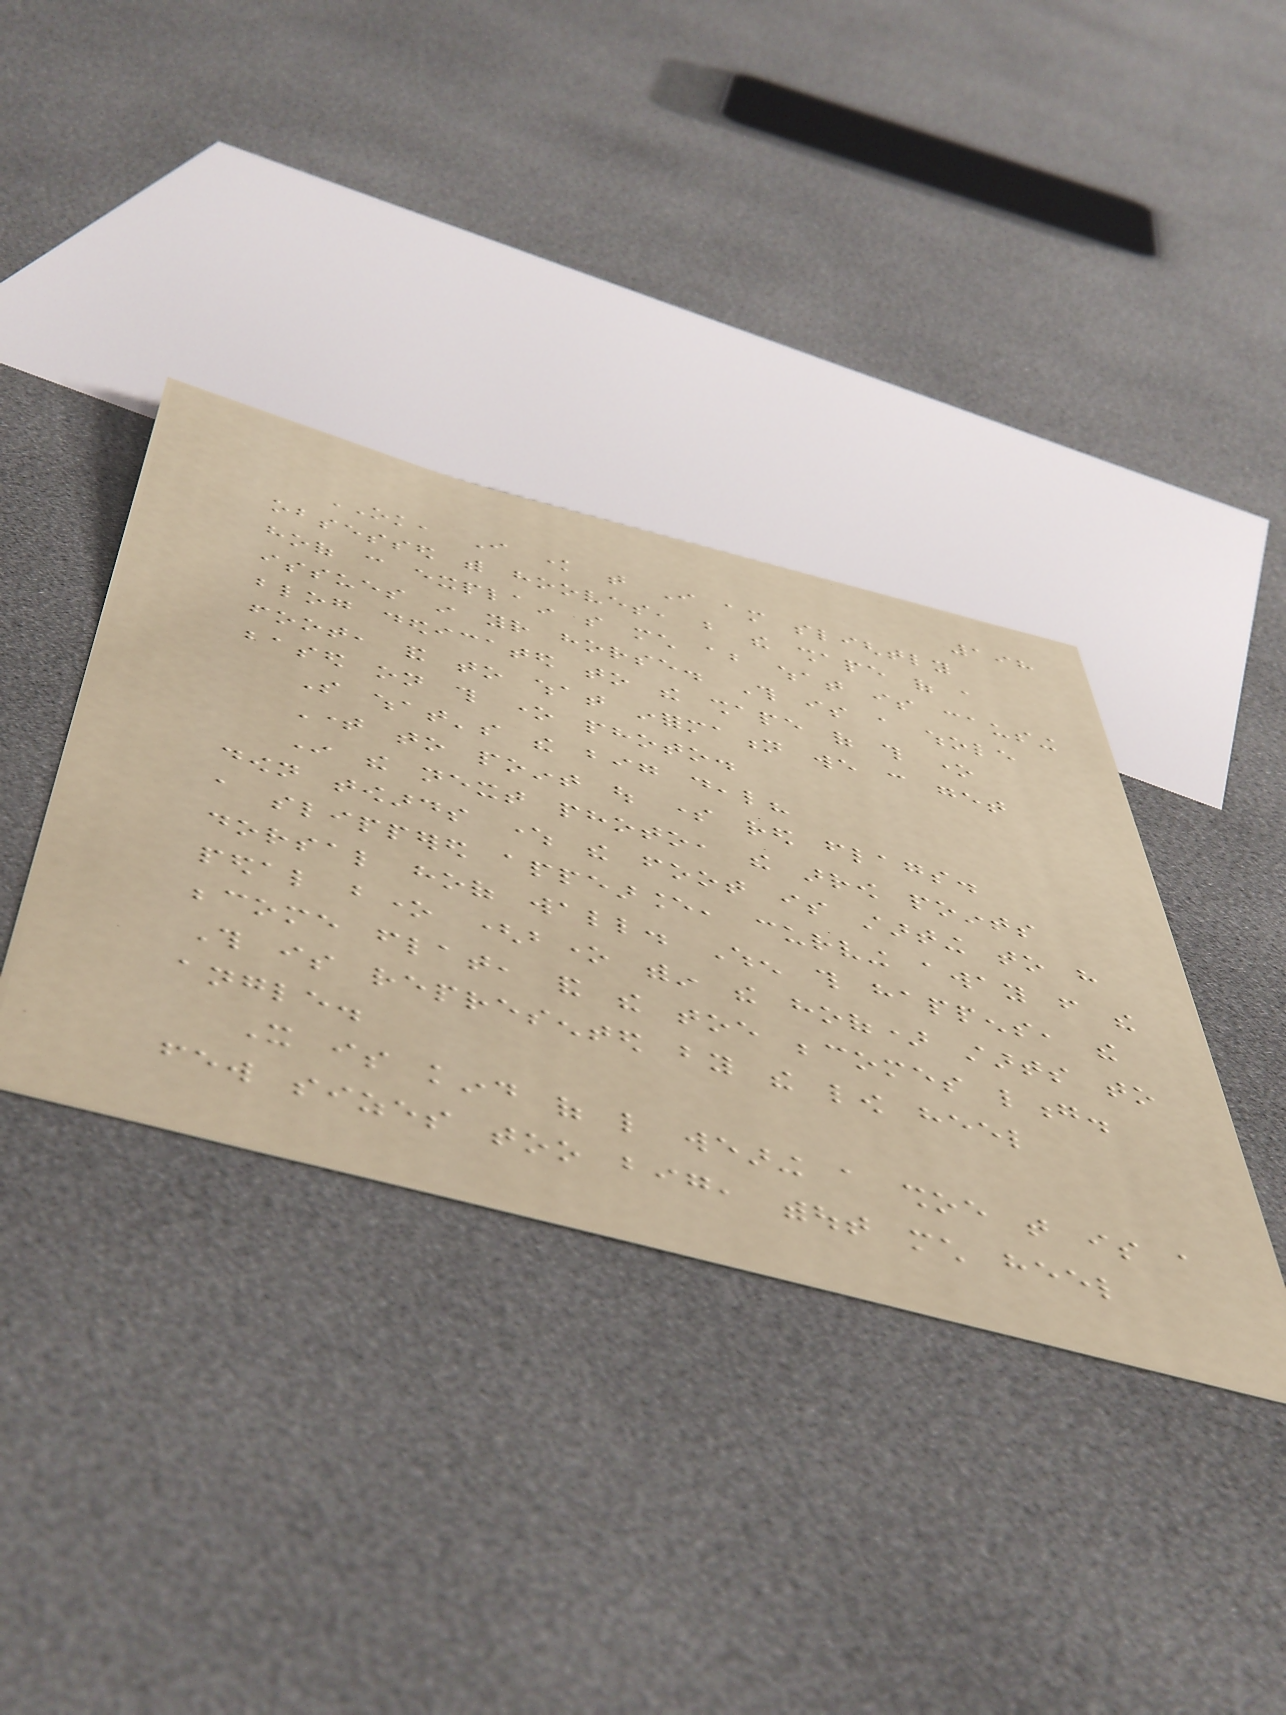198
OK, I know that I am slightly
obsessed with hooves, but the shape of a
hoof can explain so much about what is causing
issues in your horse. This is a whole
blog dedicated to the shape of this one
foot, and to what information we can get
based on this one photo.
So what's the big deal?
Time to point out some red flags.
In the next photo, the arrow points
down towards where the foot is starting to have
a slippered appearance, curving away from the
dorsal hoof wall. When this happens, the
pedal bone (bone within the hoof) starts to
become flat, and the toe becomes long.
This is represented by the low heel
angle.
It is kind of like wearing a shoe that is a
few sizes too big, without much heel
